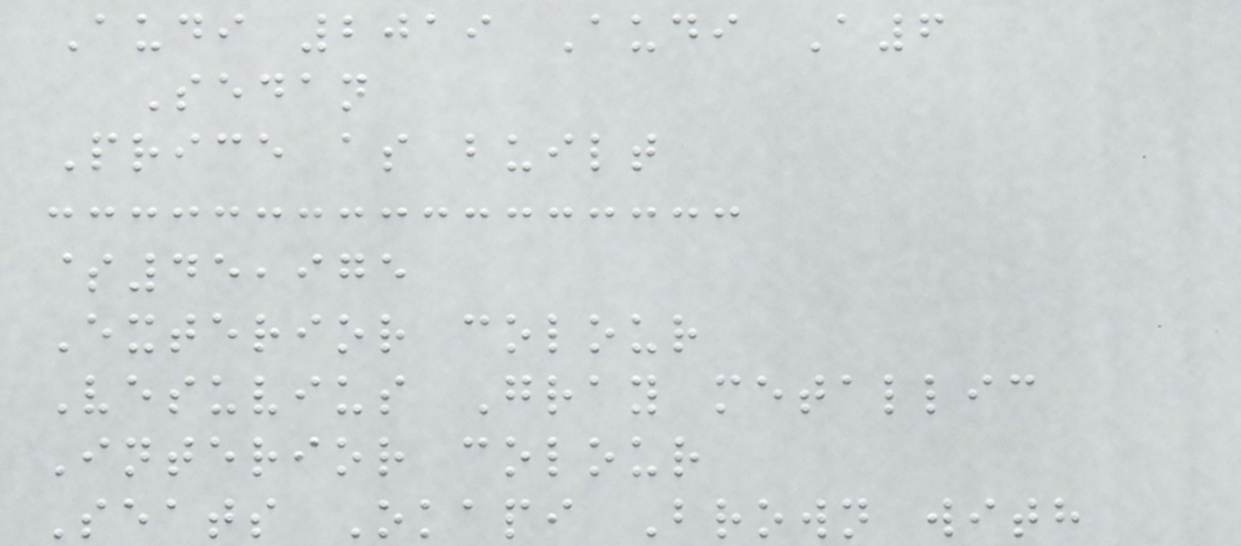Audi 2019 Audi A6
Sedan
Price as built
$45,975
Exterior colour
Vesuvius Gray metallic
Interior colour
Seats Okapi Brown with
